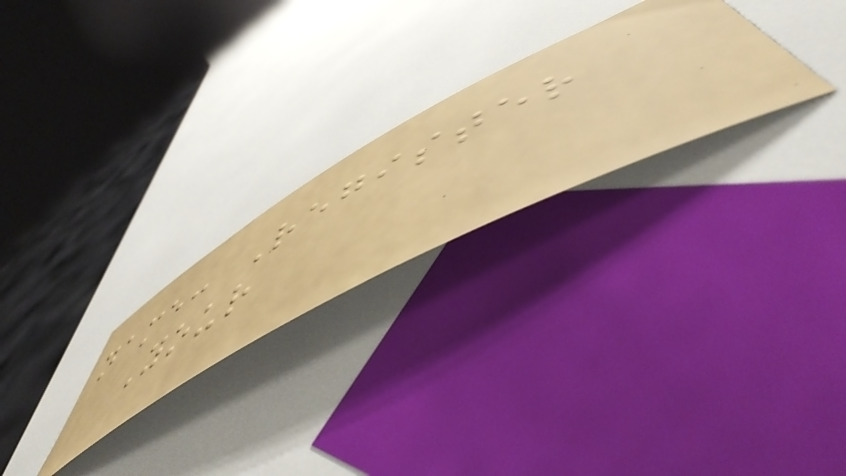name: Register
Your
